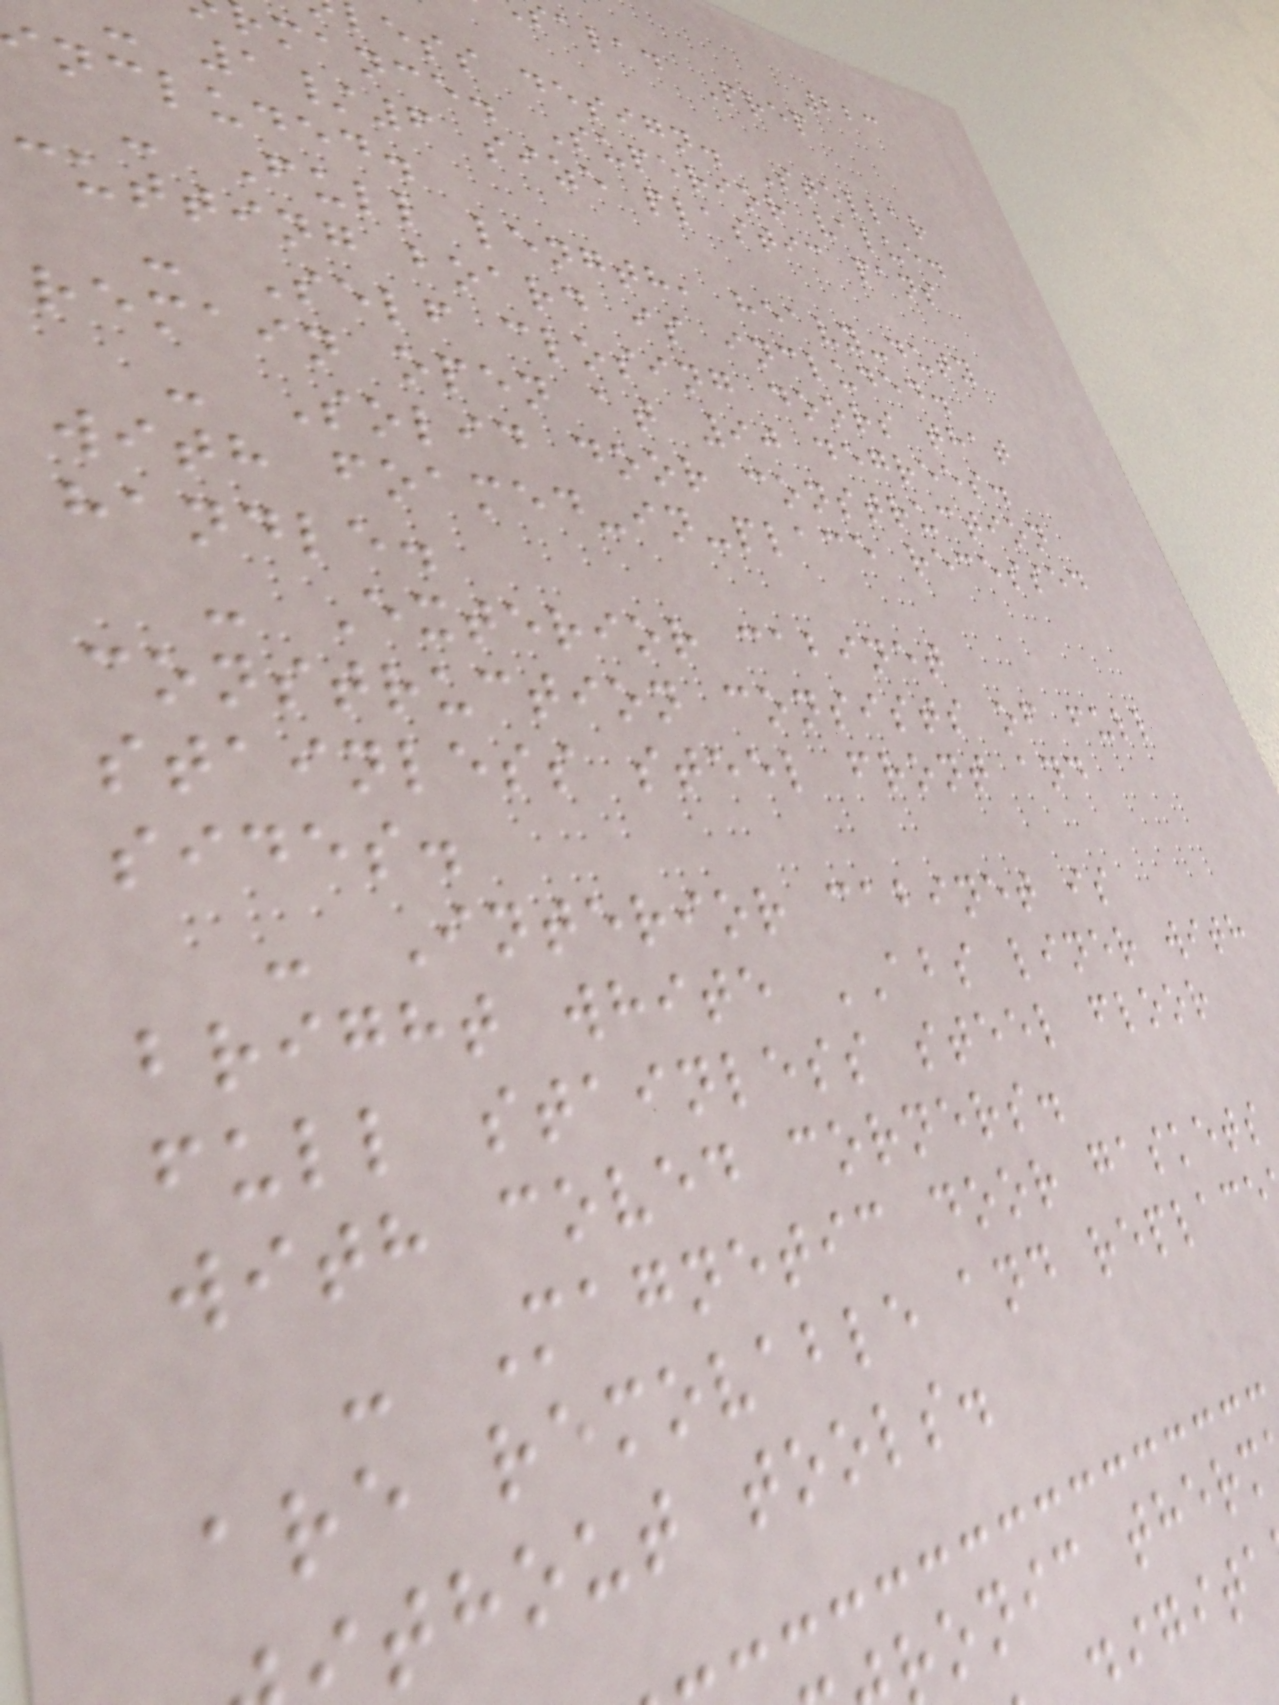223
alad Prep
ess design. Stellar
mance. Superior value.
1/6 size plastic pans
ncluded.
- Full length, heavy-duty
cutting board is included.
- Self closing doors that
remain open at 90 degrees.
- Solid door construction
with foamed-in-place recessed
handle.
- Exterior cabinet
construction consists of full
stainless steel front and
sides.
- Interior cabinet is
bright white ABS liner with
full stainless steel floor
with coved corners.
- Magnetic door gaskets
are removable and replace
thout tools.
ronic therm
